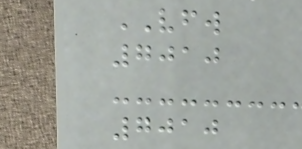VFW
7010
7010
